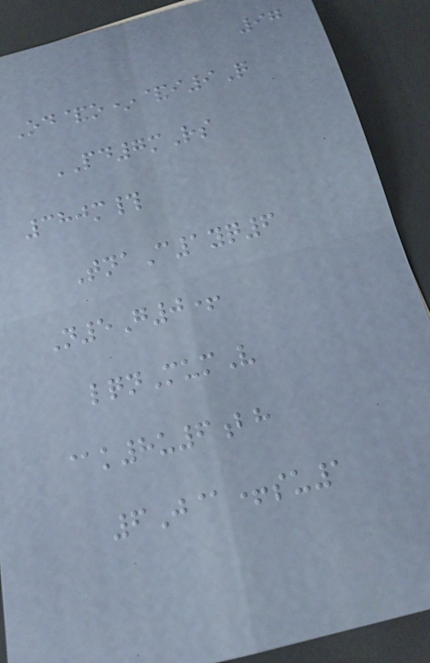97
Od&o*&i9Q
PD7mRs
380m#
TnaC1yq6
N5G0+
lqnMumV
@k8u6bh
6J@+su1
